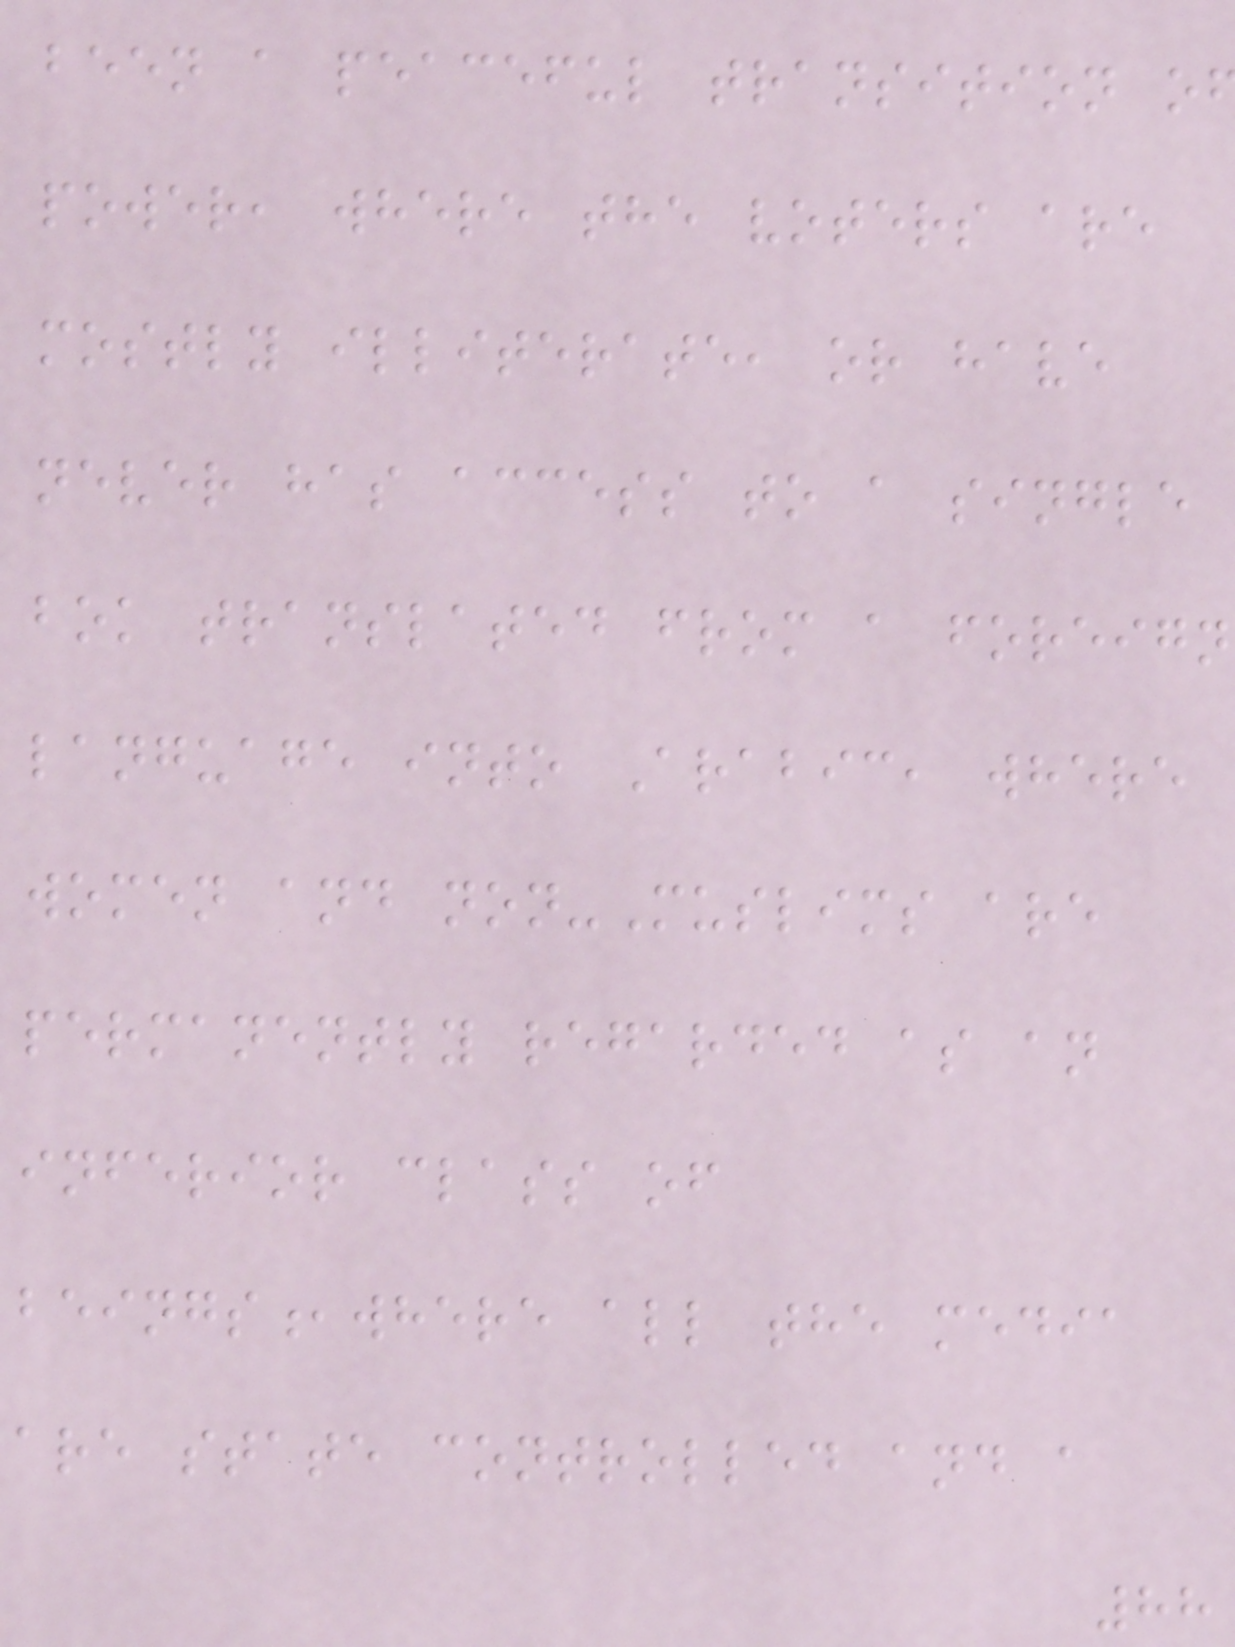been a peaceful transition o
power, where the voters are
mostly illiterate, or have
never has access to a single
bok translated from a foreign
language into Arabic, where
women and non-Muslims are
permanently regarded as an
inferior class of
beings,where all the media
are state controlled and a
88
